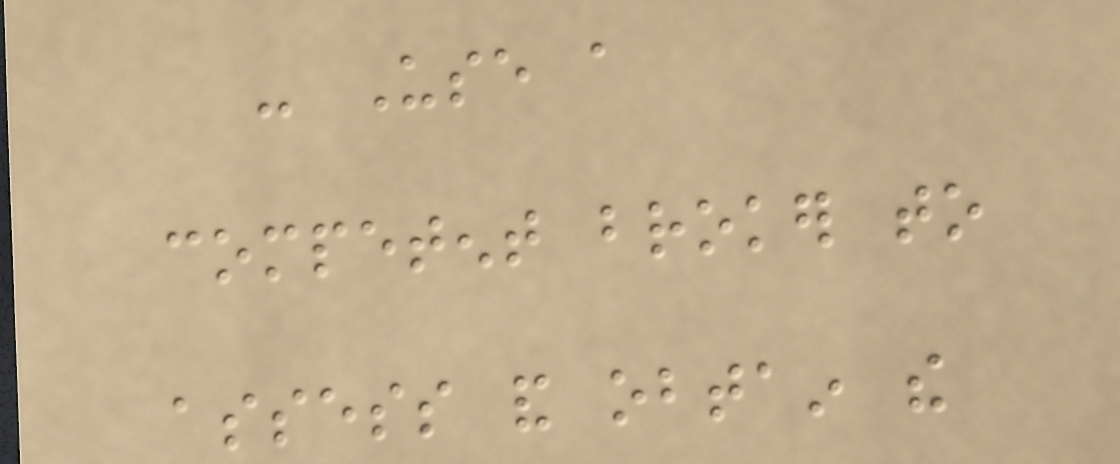- Use a
competent broker to
assess and obtain the
